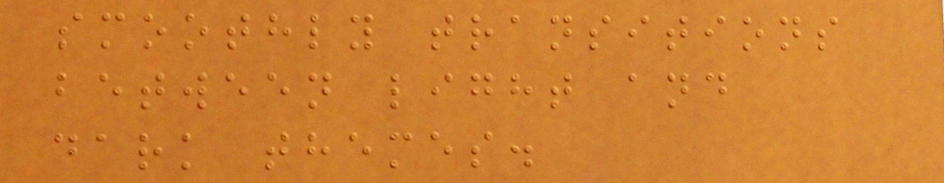smoothly transitions
between light and
dark themes.
